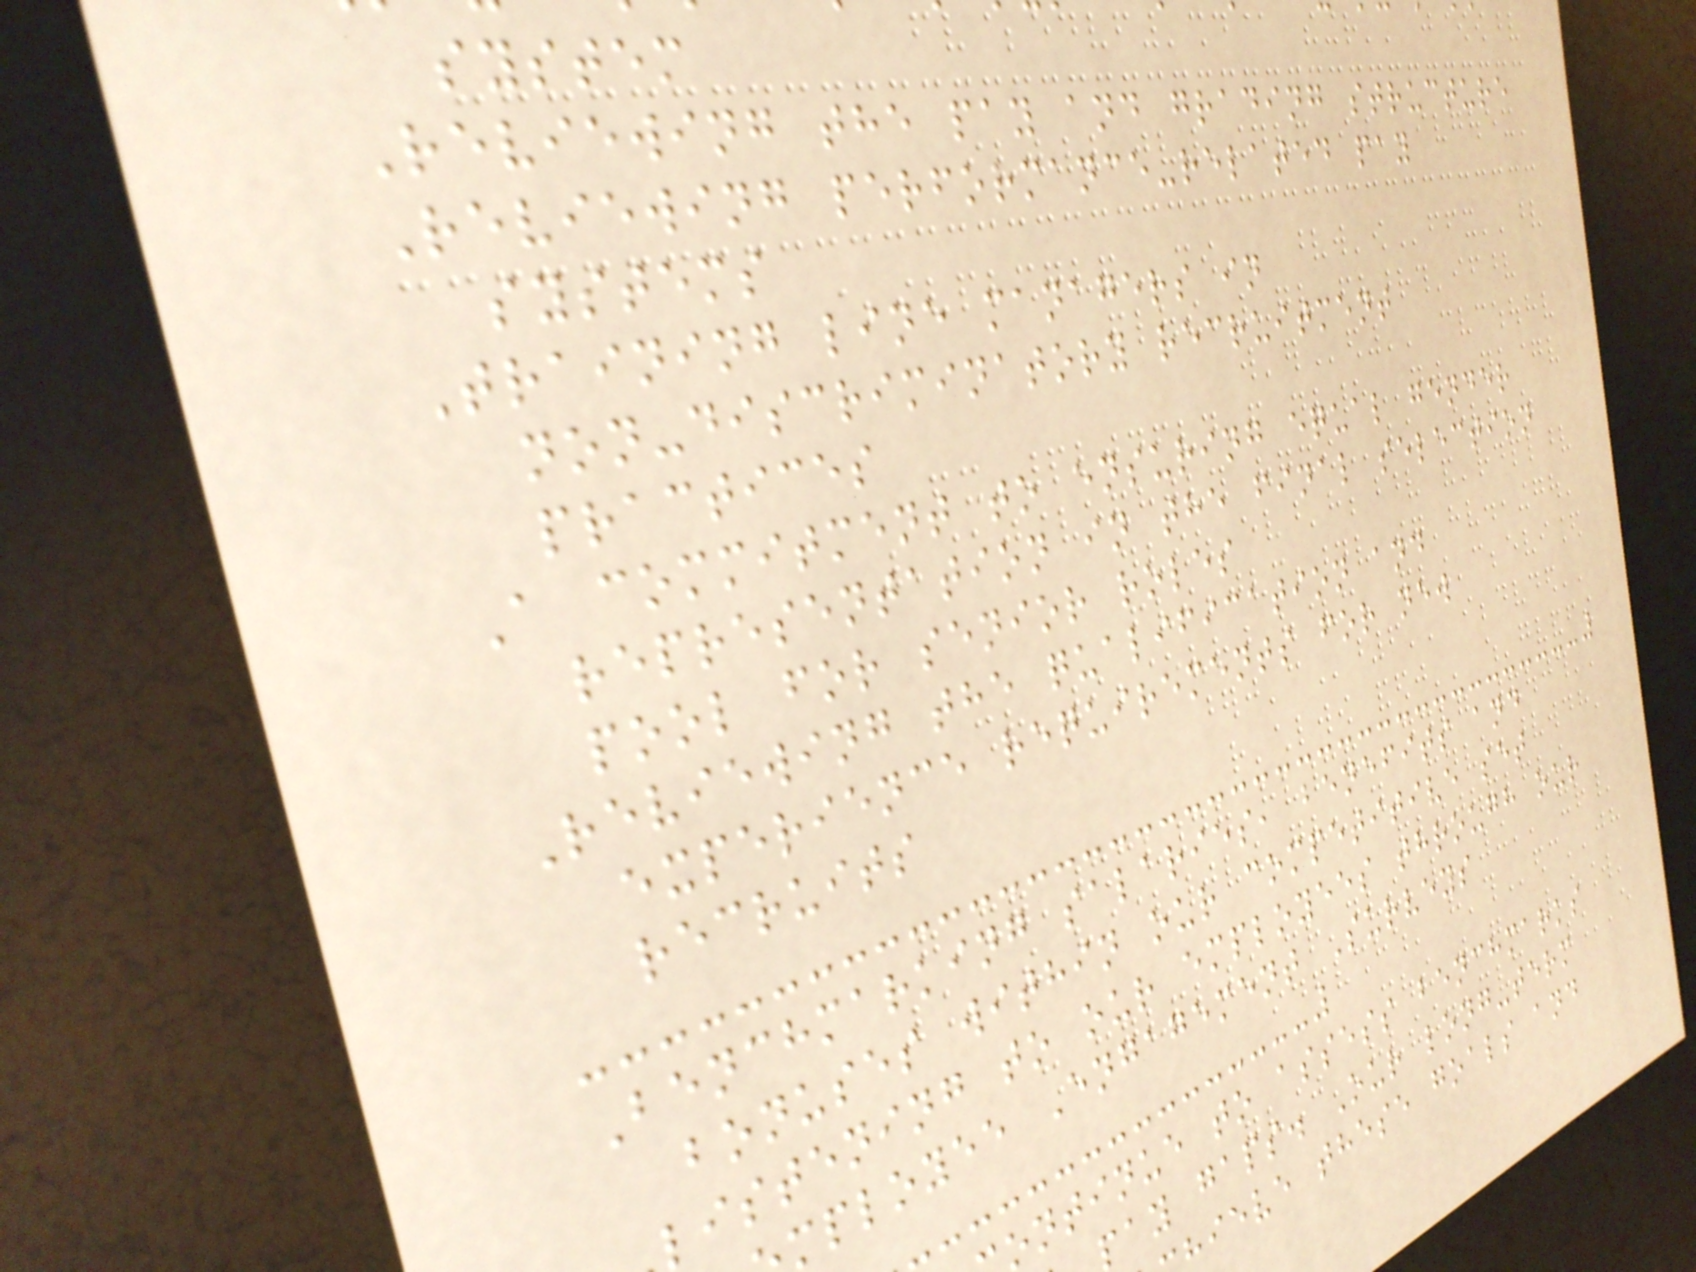system
Reviewing the pay and grading structure
Reviewing performance-related pay
systems
Training line managers in
non-discriminatory recruitment
practices
A commitment to ensuring equal gender
representation in the final selection
pool for senior roles
Reviewing the qualification and
experience requirements for new
recruits
Benchmarking salaries, benefits and
bonuses within our competitive set
listening to our employees through our
mployee Engagement Surveys
ontinue to assess benchmarks
pay gaps. Our long-term
hieve these goals and
